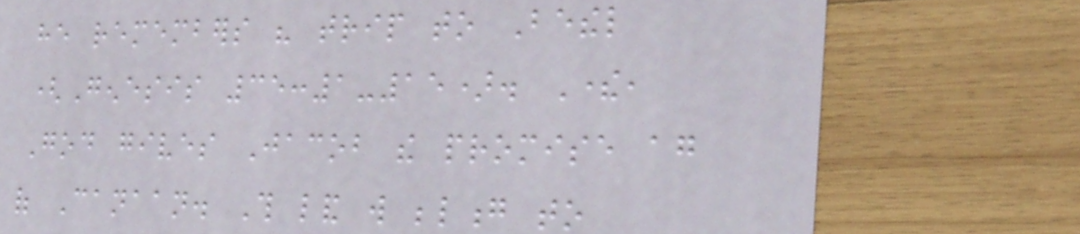he remembers his trip to Bethel
(Genesis 35:1-15). There,
God gives Jacob the promise again
of Canaan. This land will belong to
